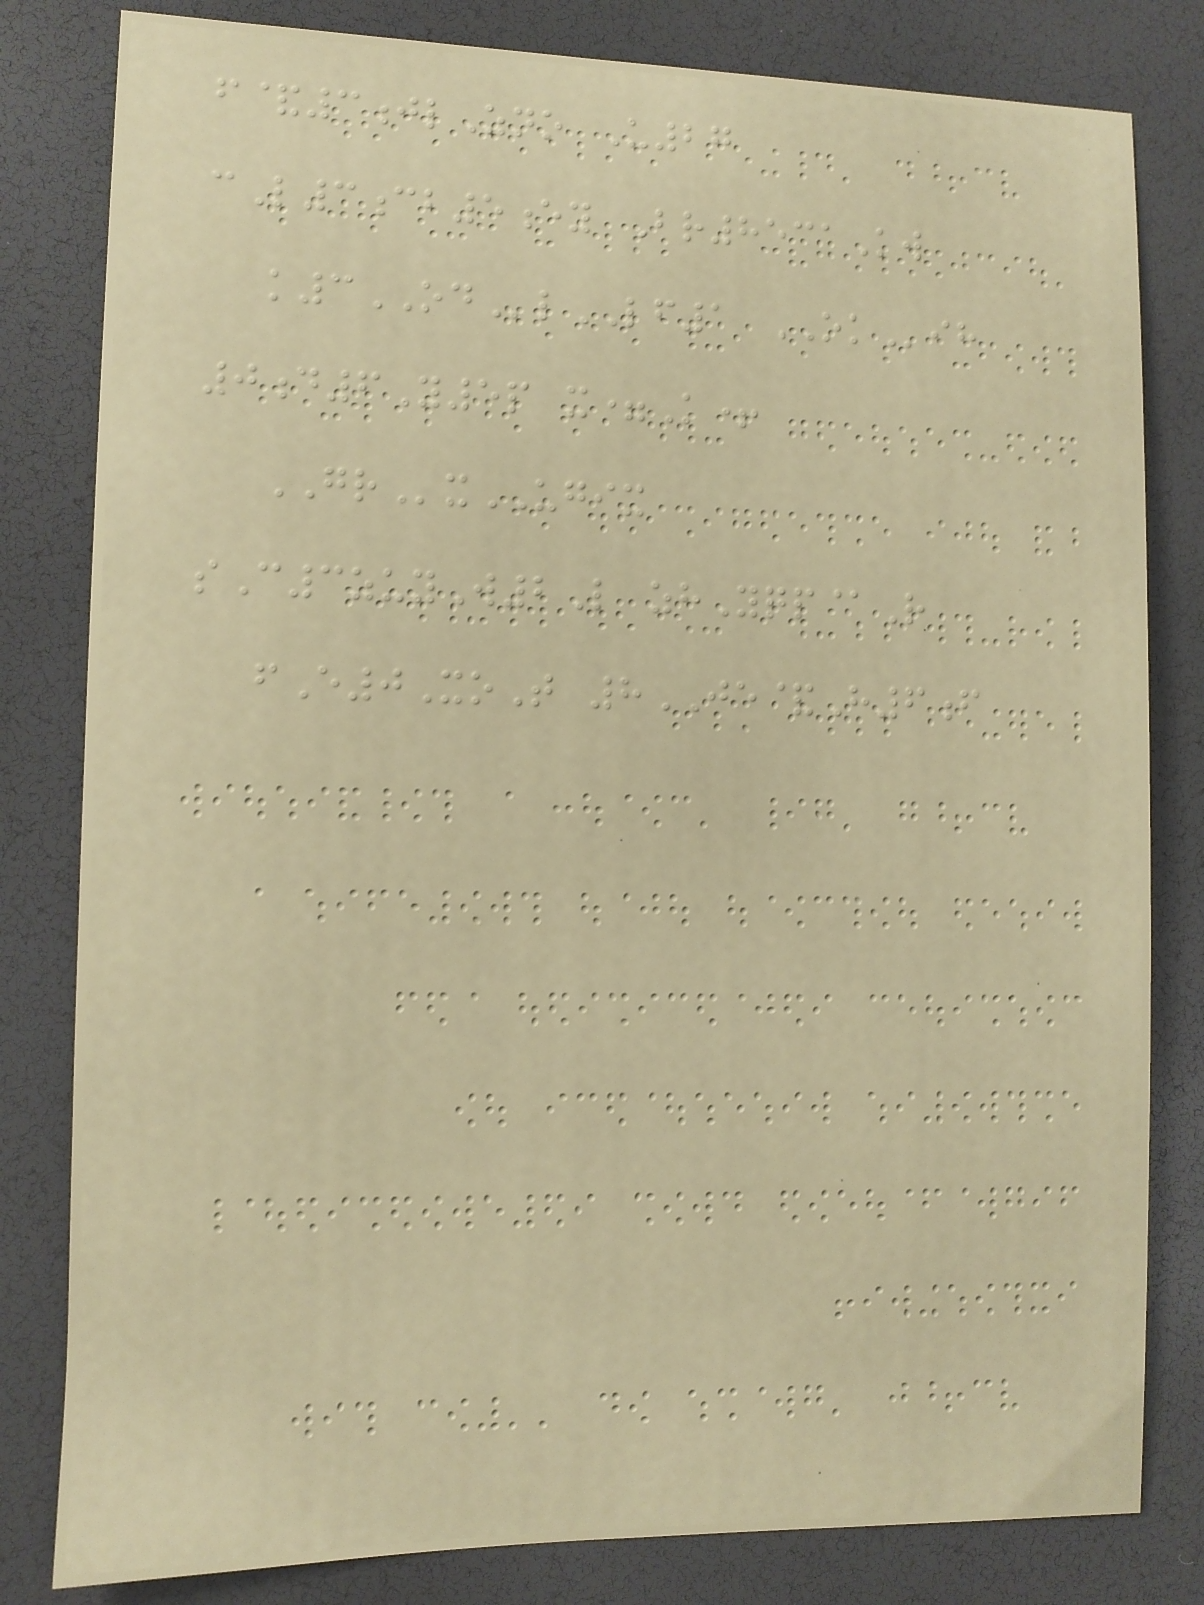f&3jlZno U27
cL3cb5ey Br8531Kw
k3ODlLF1 OKih
0d6Y5p x=K+
GRxUGIX
sC3zuyW2L zhYqp@R
fE0XoT 8JE&H6f
